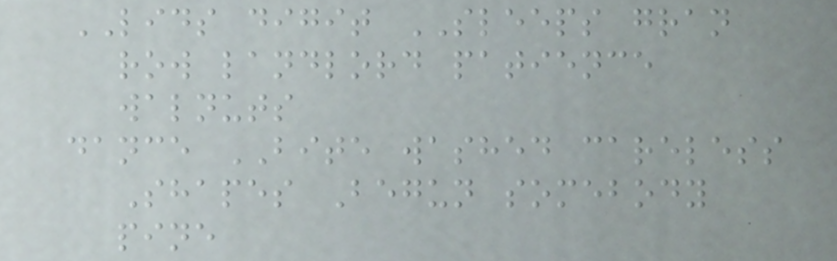LIDS digit SLEEPS gran
row landlord patience
walnuts
dance BITE washed careless
Shapes Begun somebody
pine
